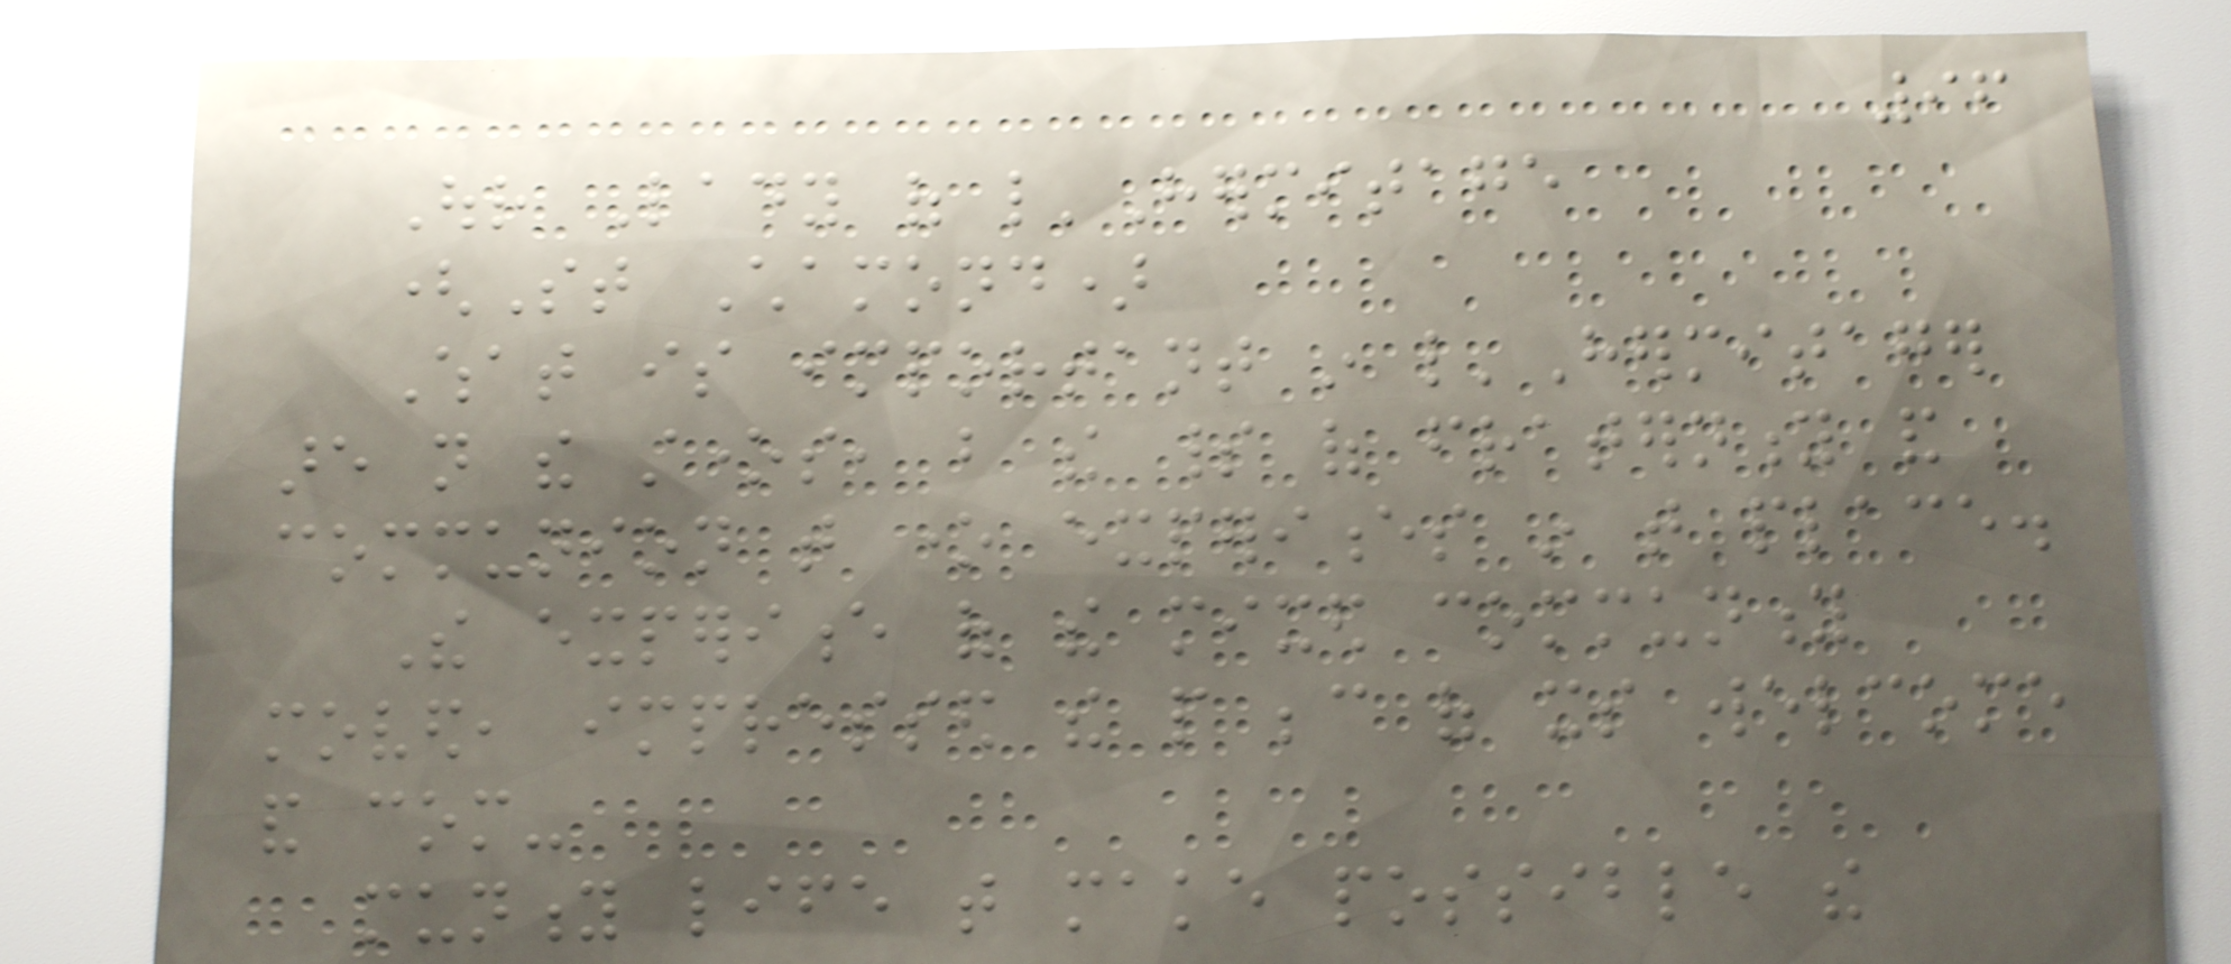96
Our Lady of l'Hermitage
(St Chamond)
What is important in l'Hermitager
are not the stones, but the spirit of fraternity and
communion that one experiences in that place.
The experience of the mixed community
moved, impressed the people because of its welcome
and com-
munity life that make possible the
